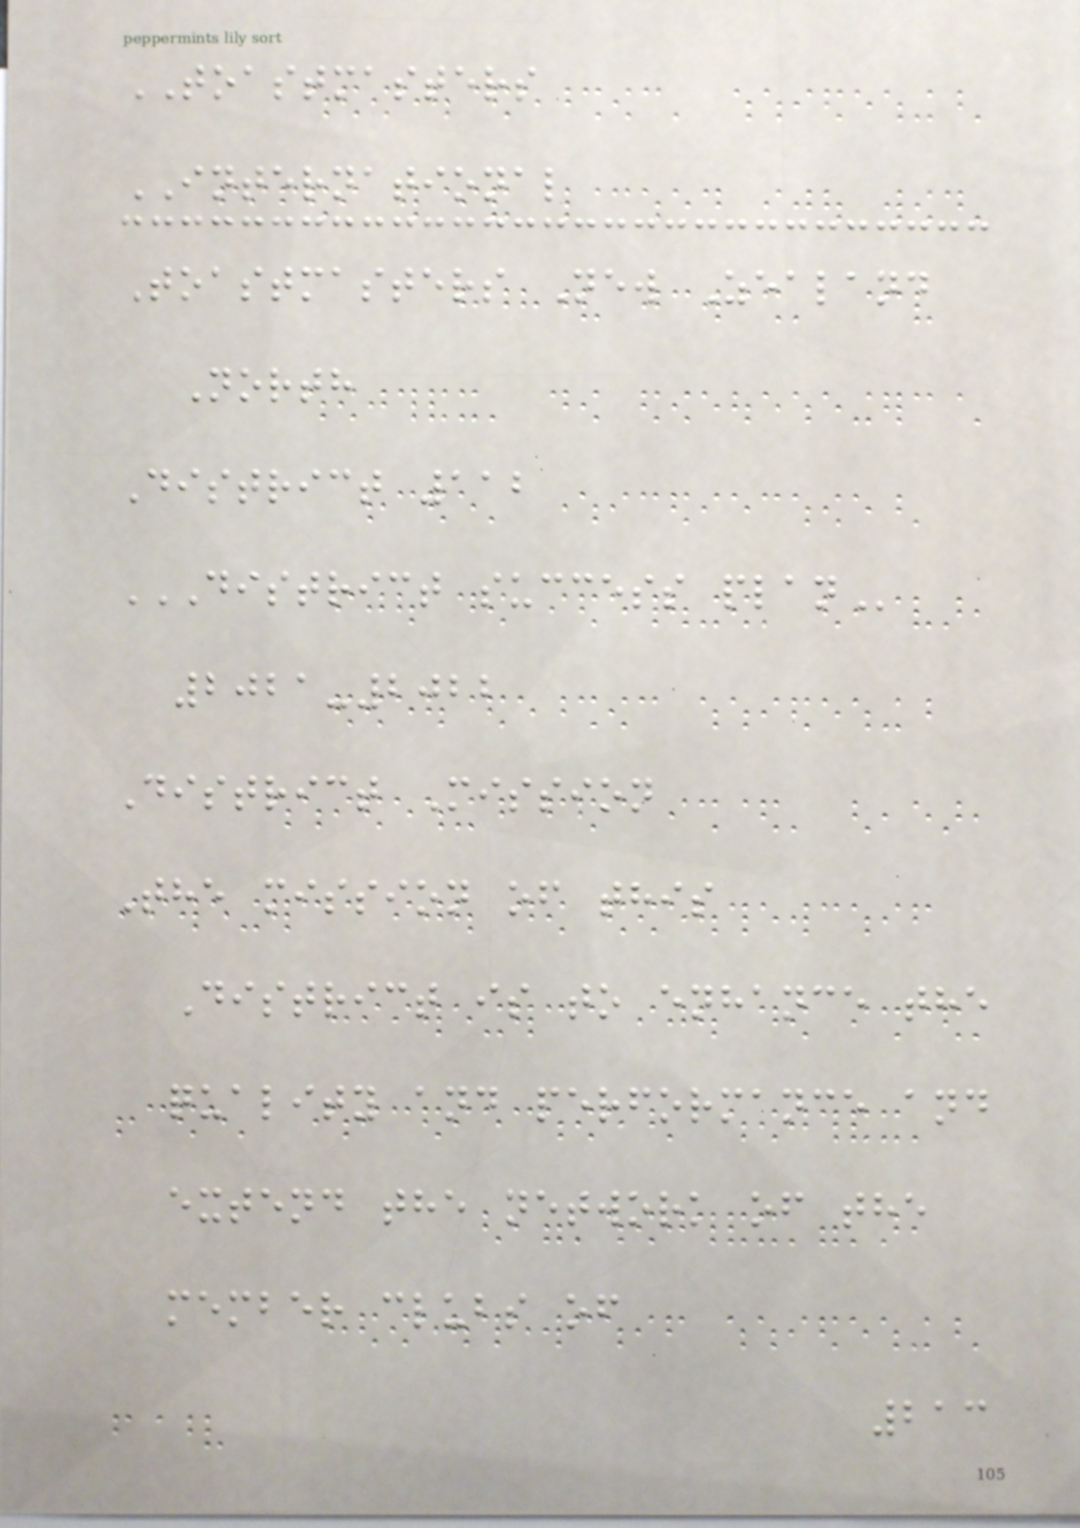TOASTMASTERS
INTERNATIONAL
Toastmasters New Zealand
North
District 112
DISTRICT SUCCESS PLAN
2021-2022
District Mission
The mission of this
District is to enhance the
quality and performance and
extend the network of the
member clubs of
213
